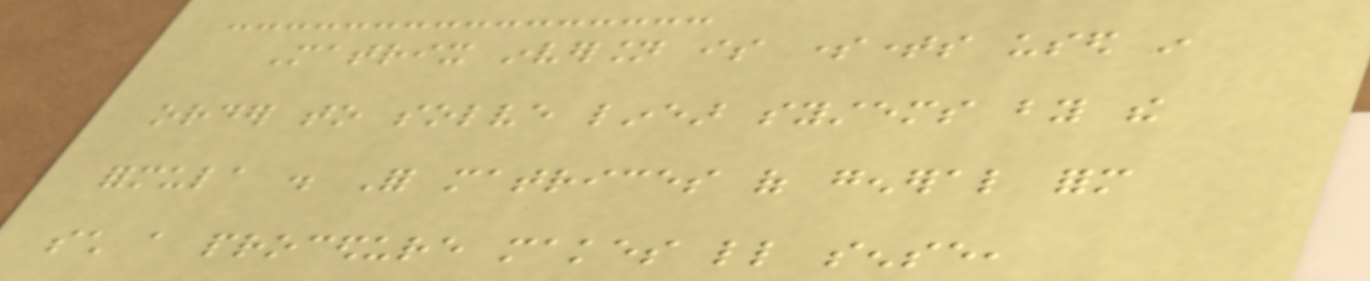Matrix inversion is sometimes used in
order to solve linear systems by the
formula . For matrices of general form
such a procedure makes little sense,
